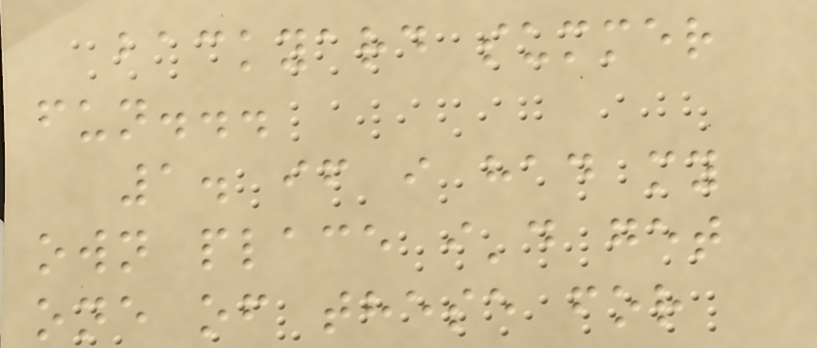backyard summer
fun...
1. if i had my
own place i'd get
one of these for
